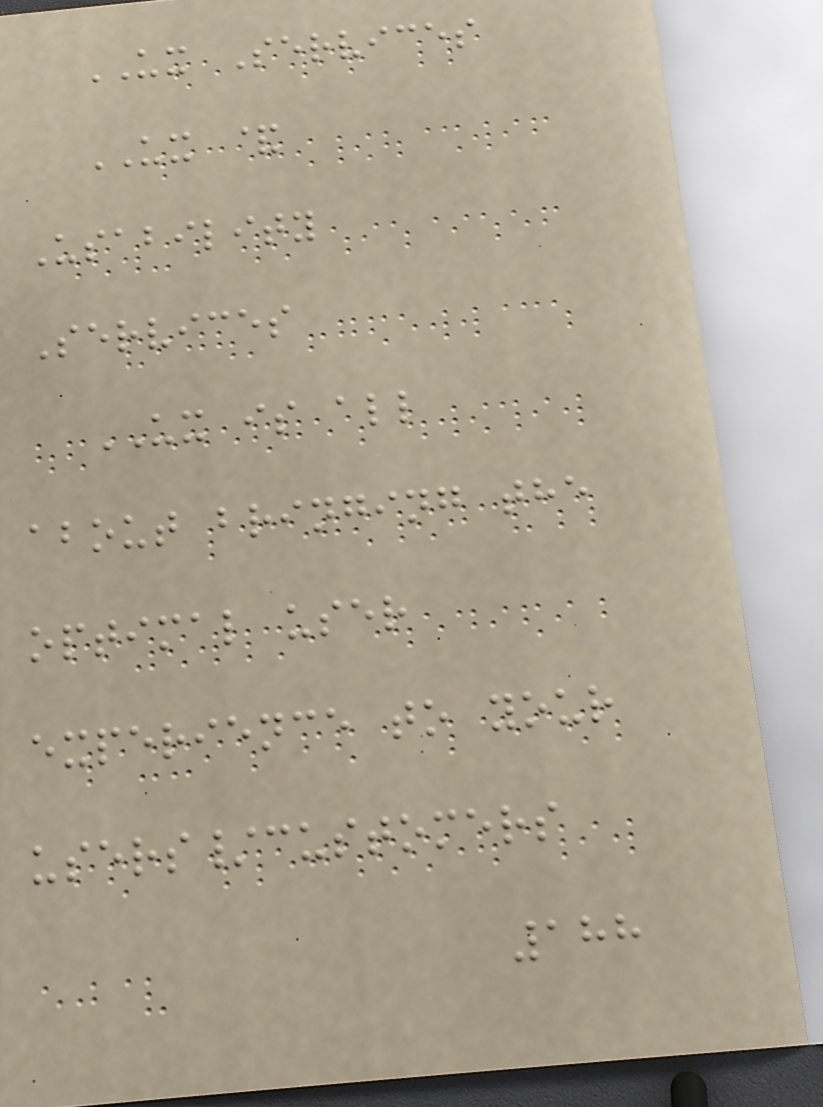UX Services
UX &
Usability
Services
UX is all
about bringing the
optimal user
experience to your
users/customers
188
